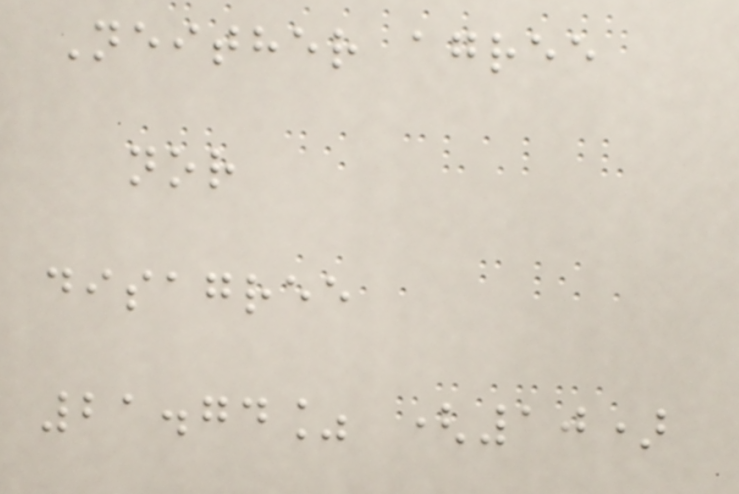Neither agree
nor
disagree
21.74% (10)
